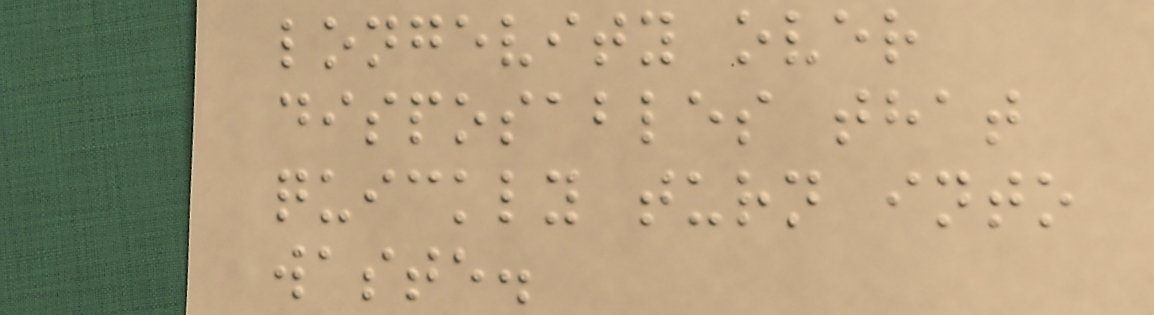longevity over
disposables that
quickly turn into
waste.
